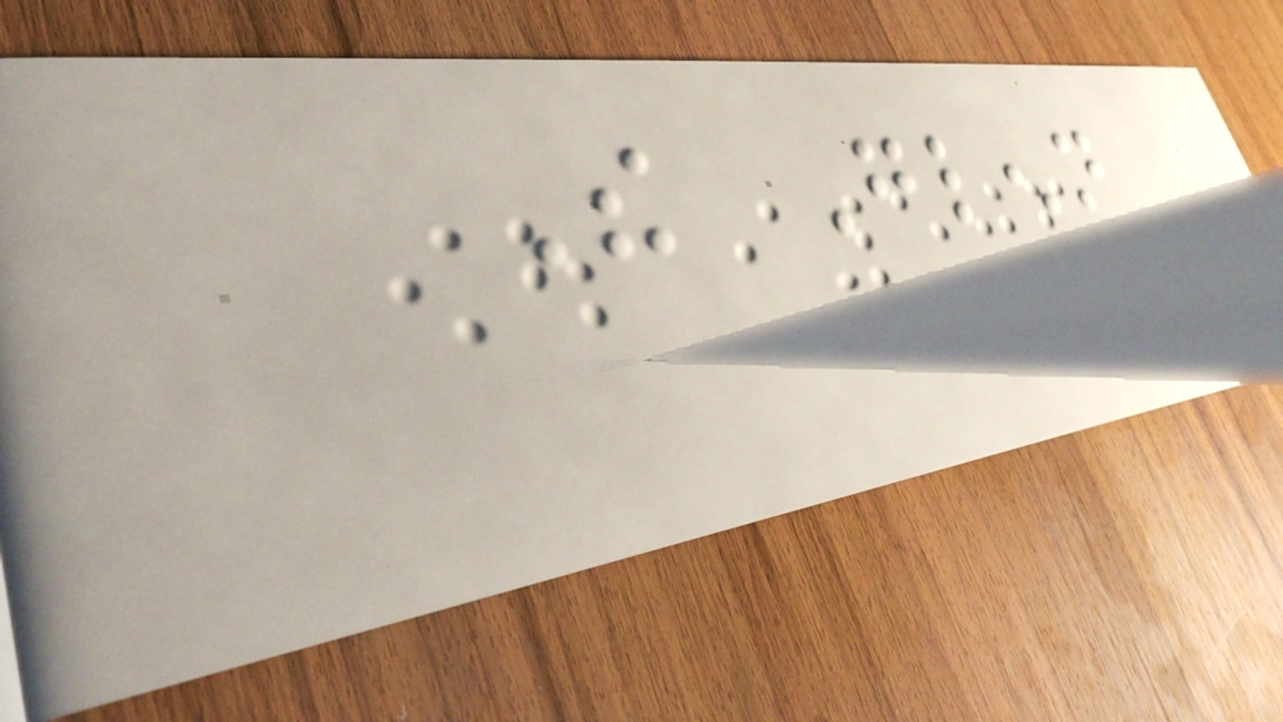The Glenn
